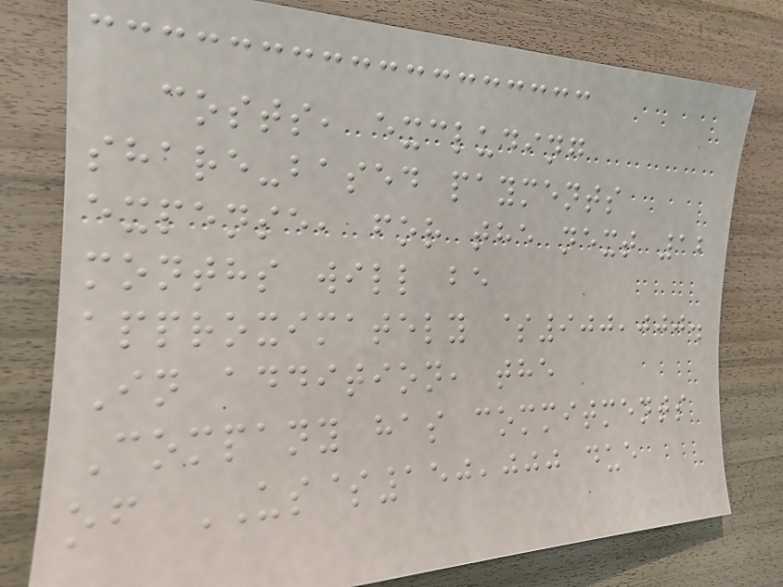costs, excluding
share-based payments
expense, for the next 12
months will be
approximately $900,000.
In addition, the
Company has commitments
of US$150,000 due
